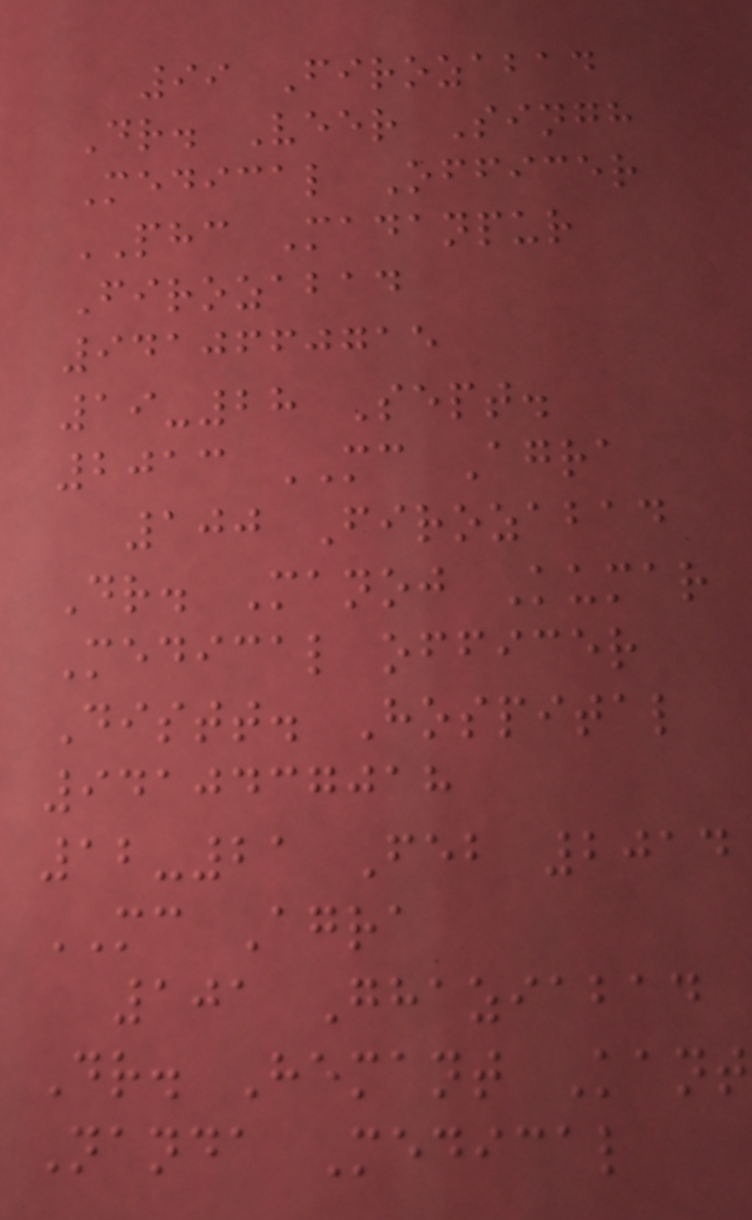99 Firozabad
Dr. Veer Singh
Medical Officer
PHC Madanpur
Firozabad
9410660715
19-28 Sept.
2013 MC Agra
100 Firozabad
Dr. Manoj Kumar
Medical officer
Distt. Hospital
9410437018
12-21 Feb 2014
MC Agra
101 Ghaziabad
Dr. Hemant Kant
Nanda Medical
